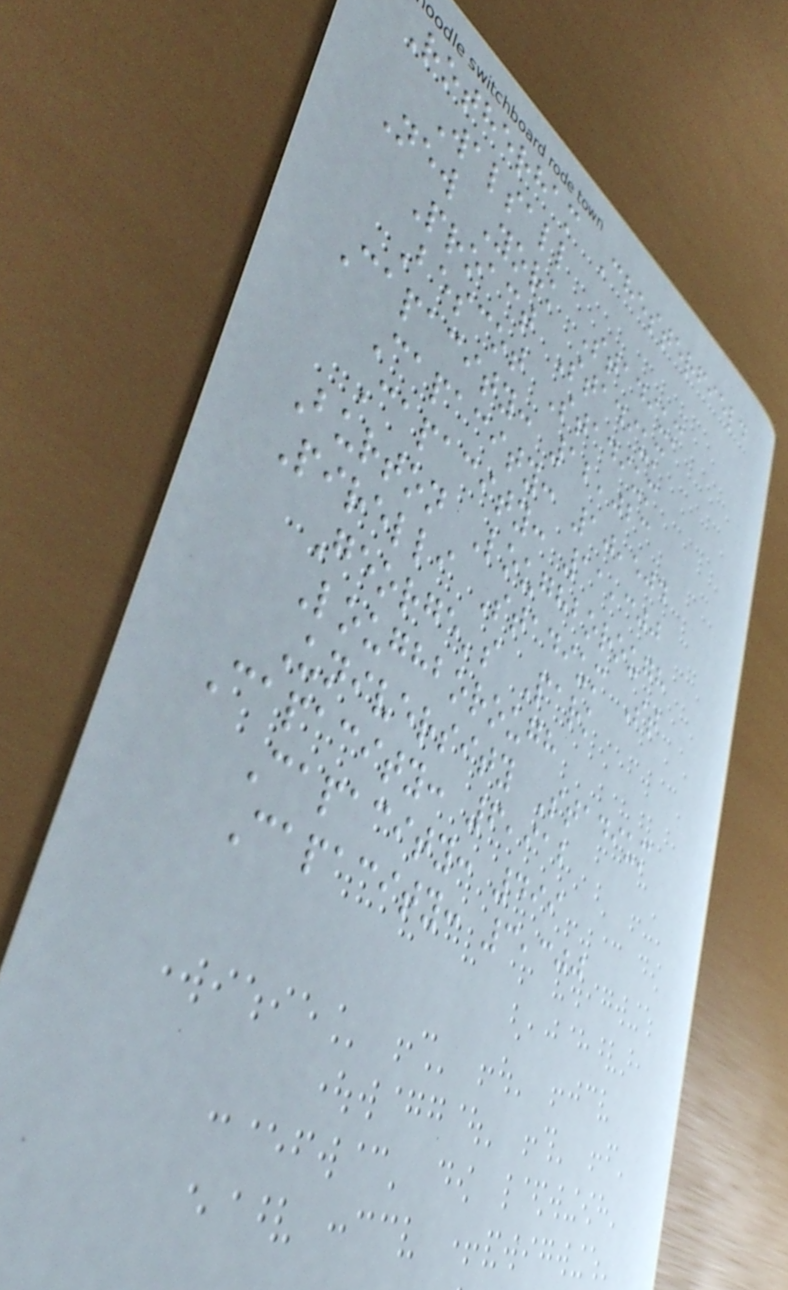Rotherham Chesterfield
Walsall
New York Stadium
Proact Stadium
Bescot Stadium
Capacity: 12,023
Capacity: 10,504
Capacity: 11,300
Burton Loughborough
Pirelli Stadium St
George's Park
Loughborough
University Stadium
Capacity: 6,912
Capacity: 499
Capacity: 3,300
